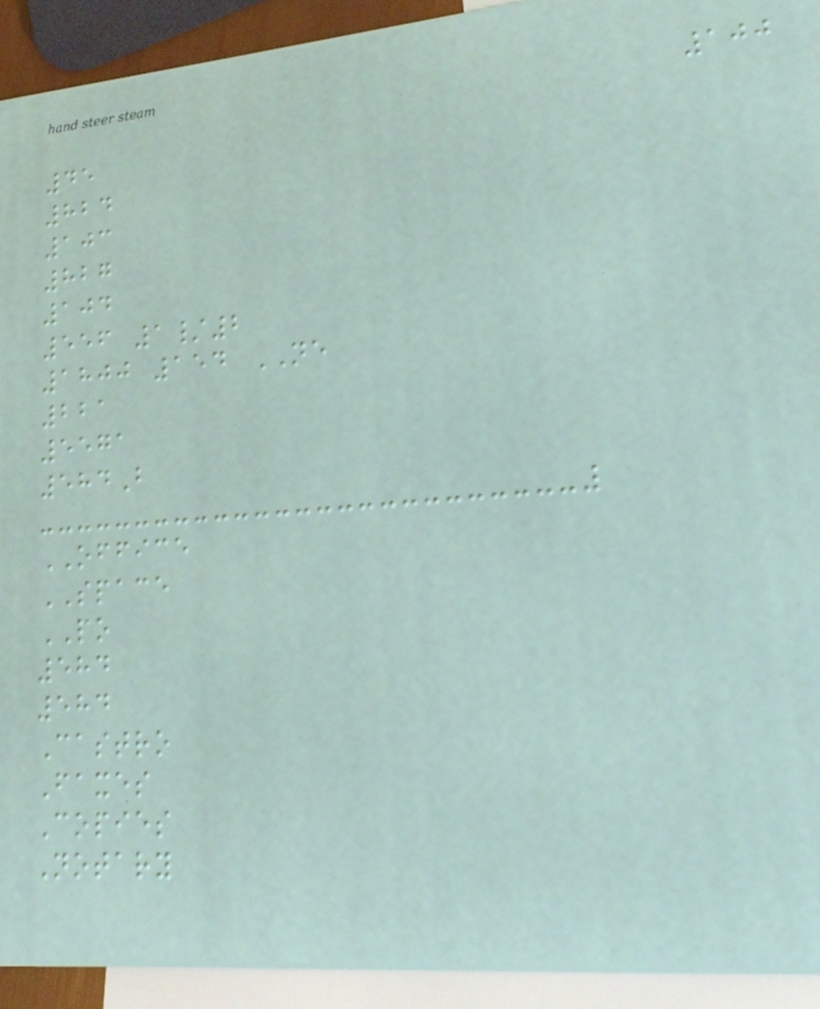100
45
824
103
827
104
556 1/2
1800 154 NE
221
5571
584B
OFFICE
SPACE
PO
584
584
Castro
Faxes
Copies
Notary
